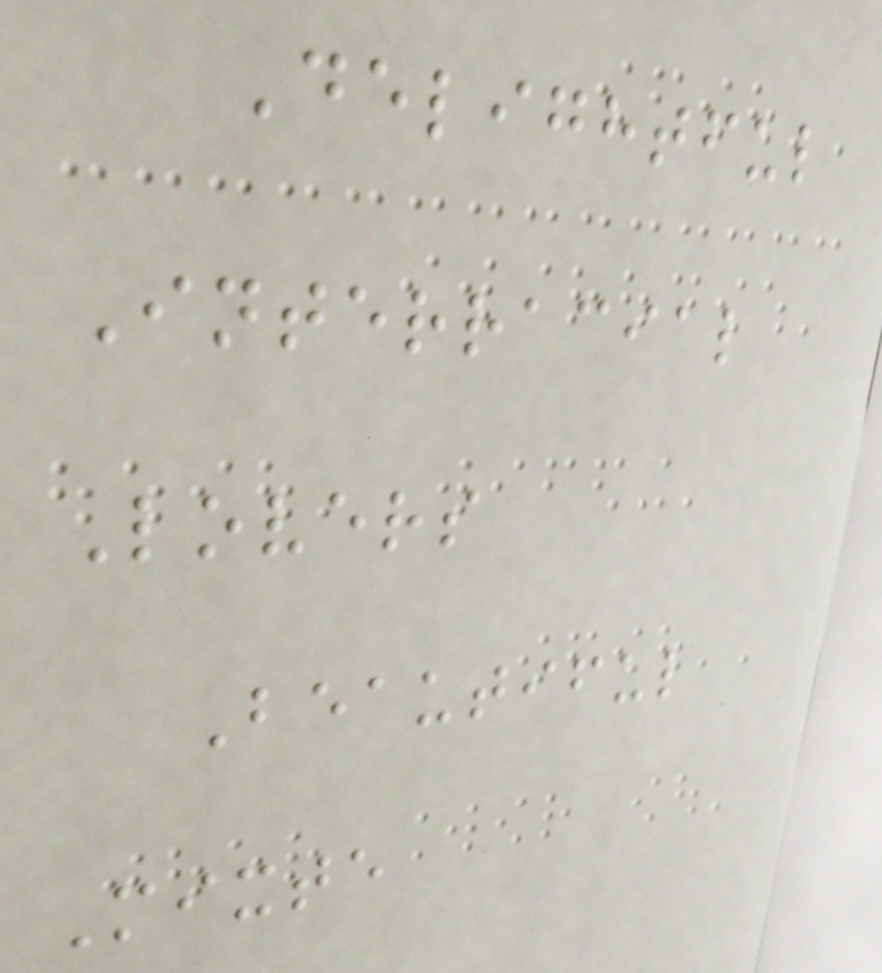Delightful
Interracial
Lovers
Beautiful
Mixte
